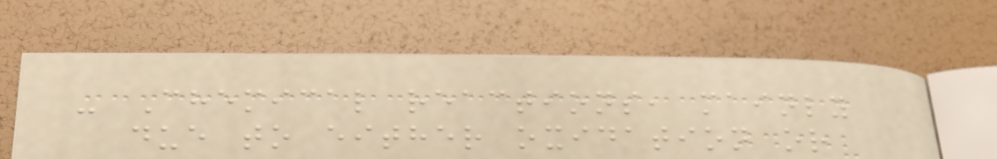- Chemical reactions, mainly
due to either oxidation or
